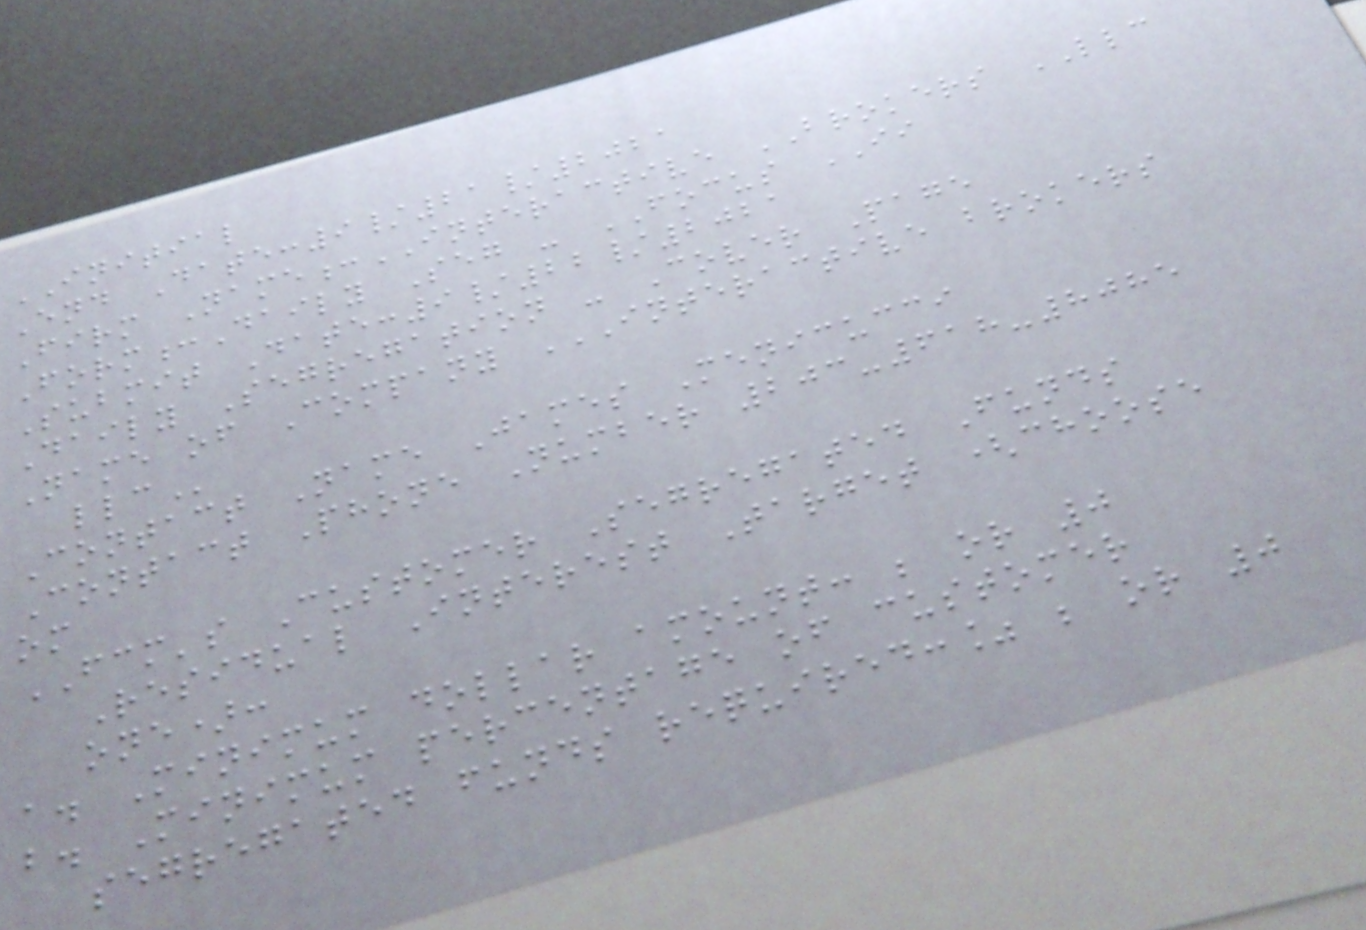INITIAL
End Date:9/21/2021
Firm Name:INTERACTIVE BROKERS LLC
Form:Daily Seg - FOCUS II
Submit Date:9/22/2021
Daily Segregation - Cover Page
Name of Company INTERACTIVE BROKERS
LLC
Contact Name James Menicucci
Contact Phone Number 203-618-8085
om
FCM's Customer Segregated Funds
Residual Interest Target (choose
one):
a. Minimum dollar amount: ; or 0
b. Minimum percentage of customer
segregated funds required:% ; or 0
